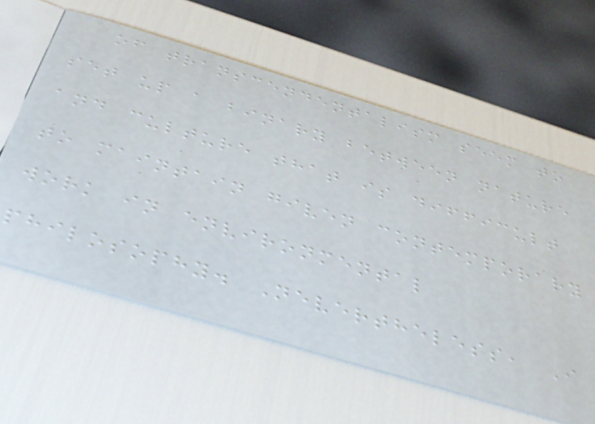of transcendentalism seem to
set up a binary between nature
and culture that is difficult
to maintain given contemporary
work in environmental
philosophy. Nevertheless, I
